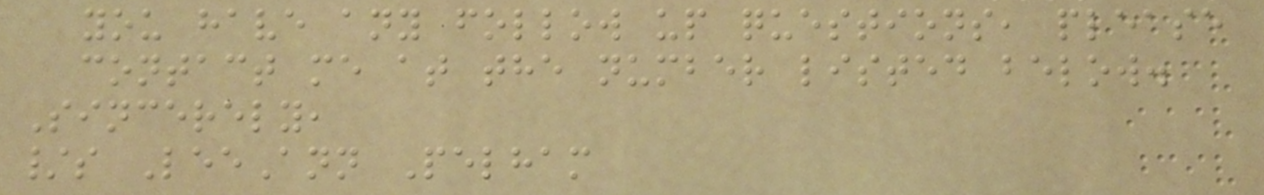you have any follow up questions, please
contact me at the number listed below.
Sincerely,
/s LeeAnn Pelham
